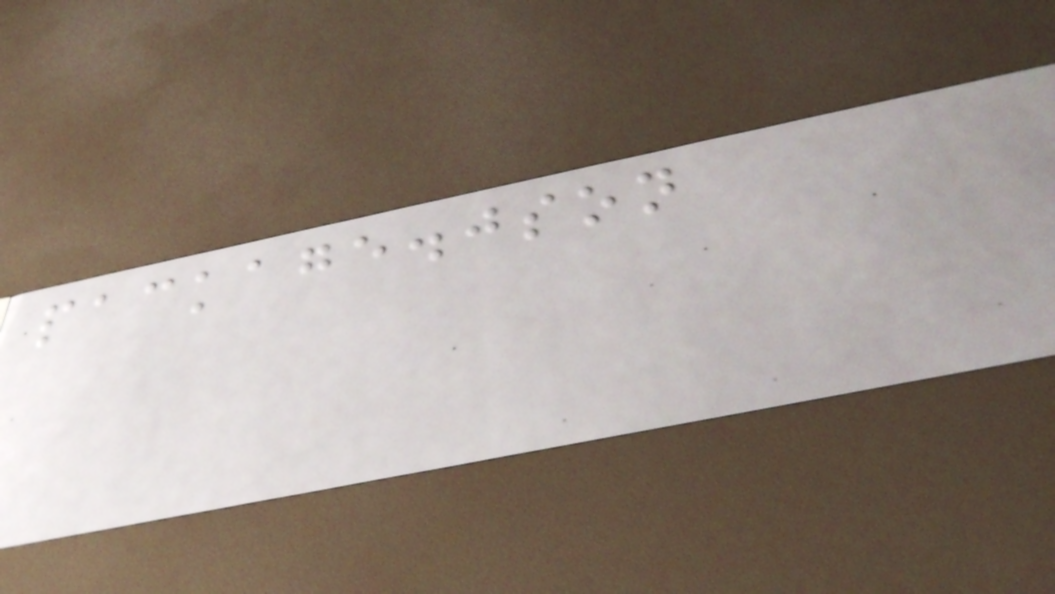package.json
